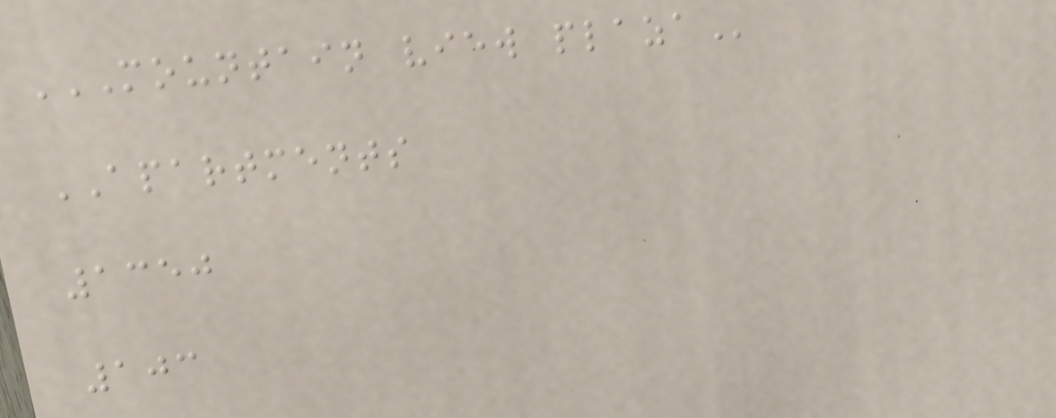MOUNTAIN VIEW PLAZA
APARTMENTS
1350
103
